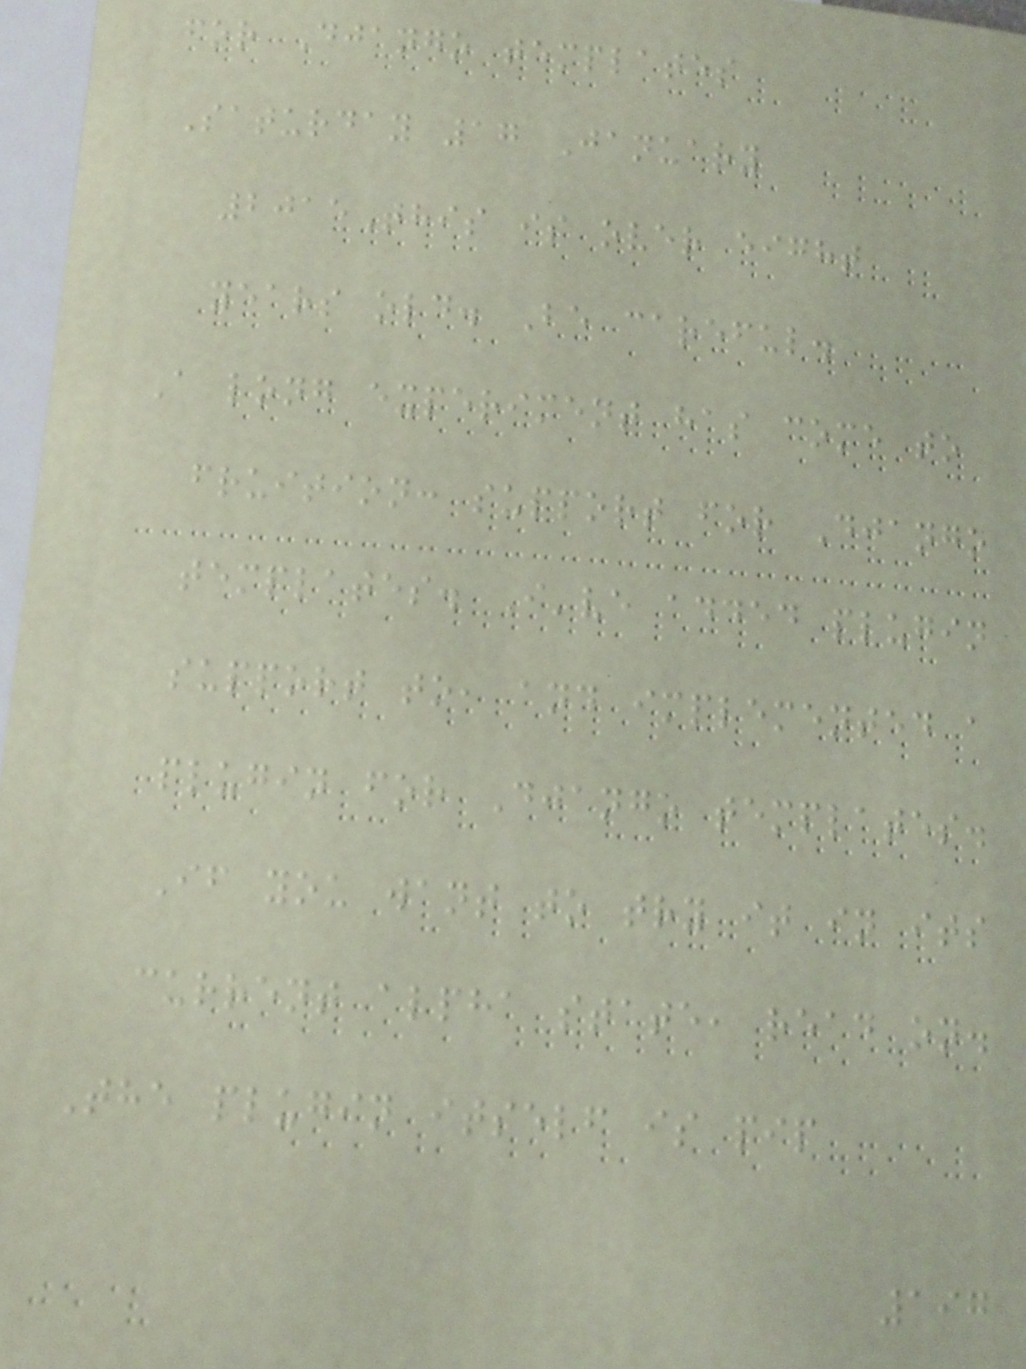for Django templates
Saturday 17 January
2015This is over eight
years old. Be careful.
A long experiment has come to
fruition: support for Django
templates. I've added plugin
support to, and implemented a
plugin for Django templates.
If you want to try it in its
current alpha state, read on.
The plugin itself is pip
197
